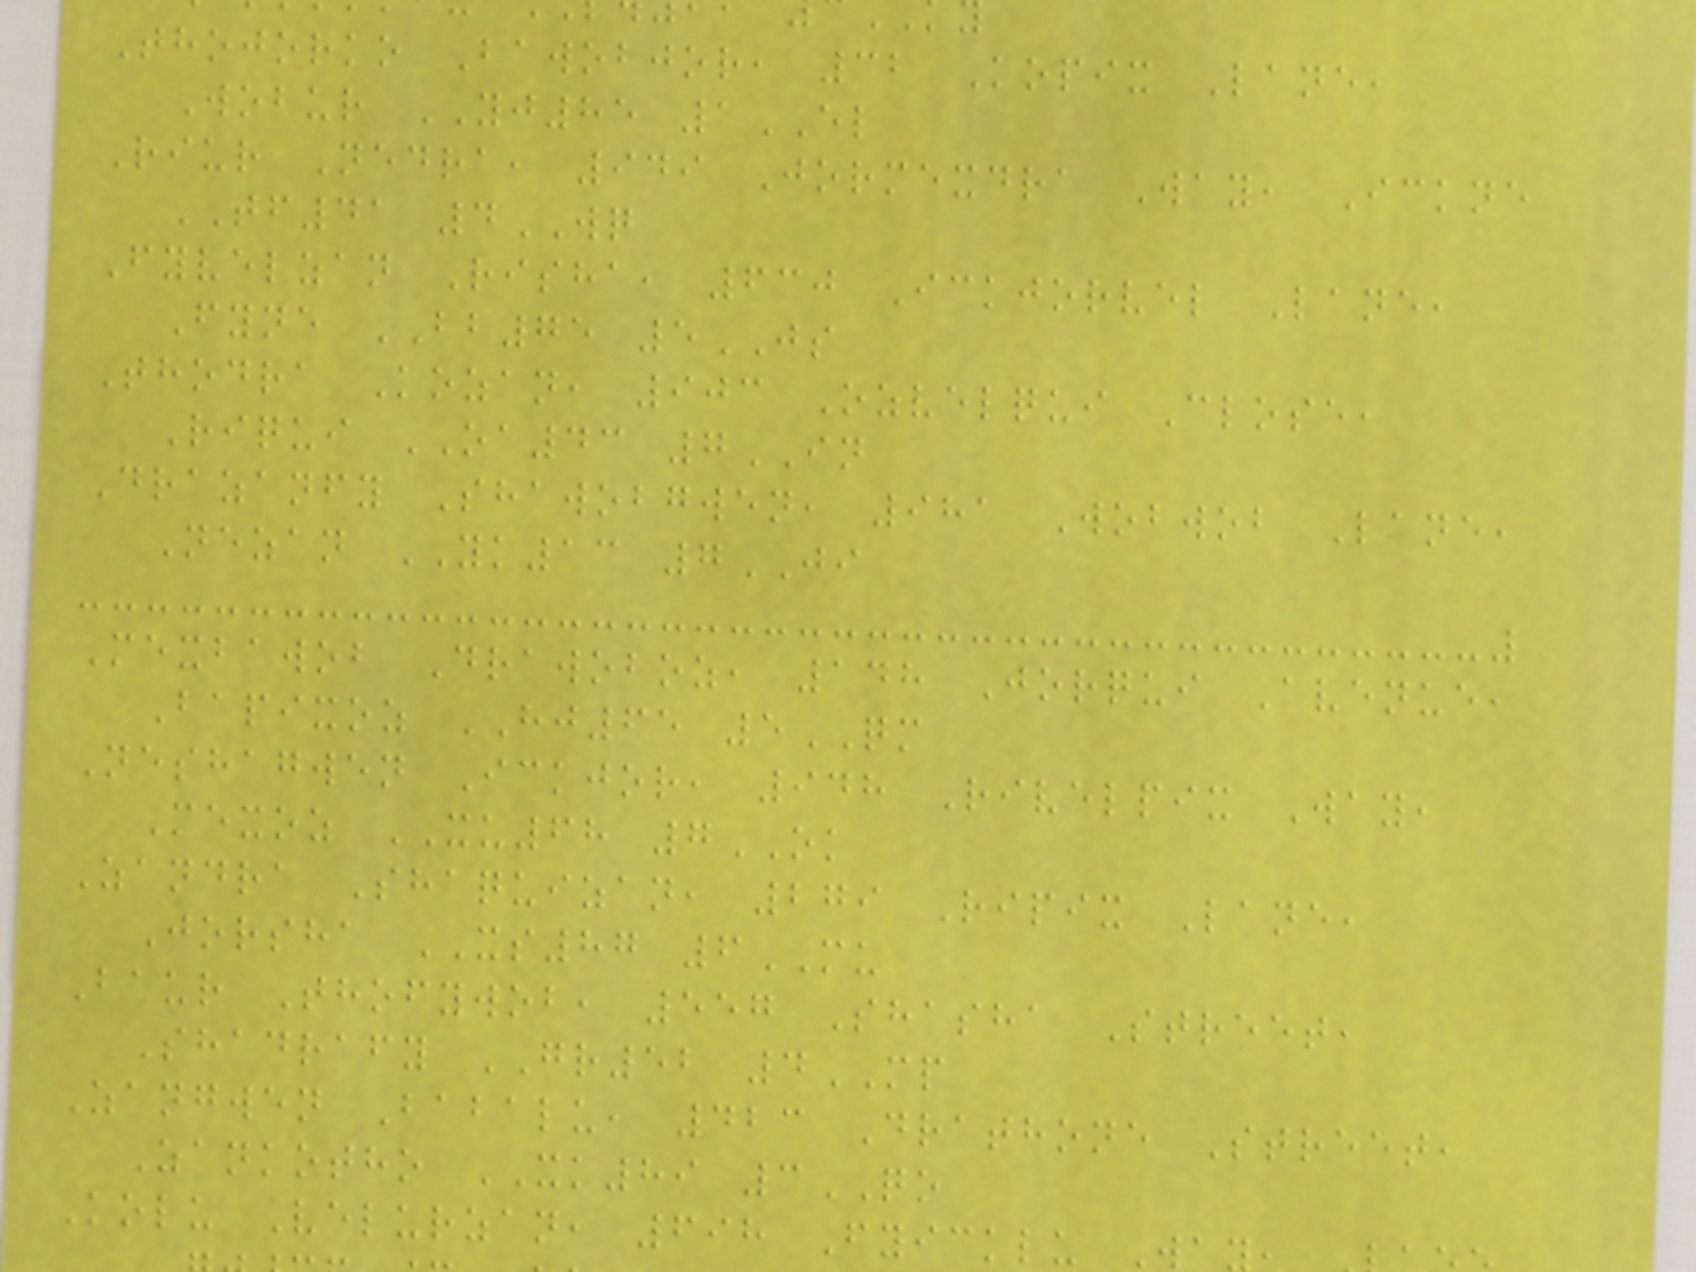Thojorko Bawobjor, 32 Kopix Lane,
Wobur YJ85 1EL
Riur Nedra, 949 Jormexdra Way, Ickne
TF41 4WQ
Fyvelzan Risha, 630 Ickjorvel Lane,
Fyne BB75 5JS
Thodra Kozan, 903 Ozvelqui Close,
Riqui OA43 7IN
Drazanfy Shawobgwen, 981 Wobwob Lane,
Nezan YK13 7JI
Mexbawob Drawoboz, 148 Jorqui Avenue,
Bapixoz HJ65 5QM
Neshagwen Ickjor, 948 Rivelpix Way,
Mexoz XU68 7OK
Zandra Shaquizan, 279 Ripix Lane,
Jorsha XS87 6MU
Baur Thofywob, 557 Shasha Street,
Shadrafy GR52 4MP
Zangwen Babalu, 423 Drathone Street,
Zankotho XK89 3QO
Kolu Velurzan, 698 Fyicklu W
